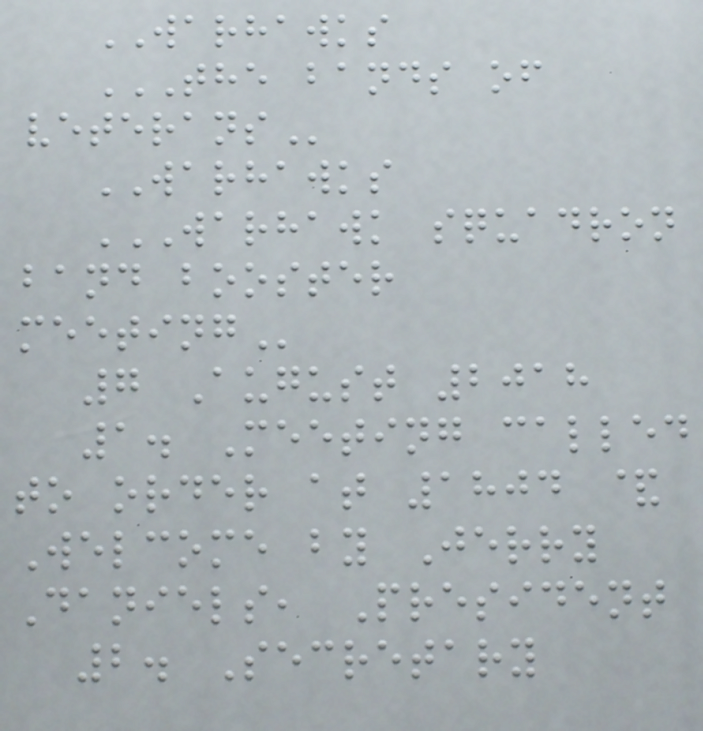WARHAWKS
THE BANDS OF
VETERANS
WARHAWKS
WARHAWK SQUADRON
BAND BOOSTER
MEETING
7 August 2018
1. Meeting called
to order at 1804 &
Welcome by Jerry
Daniels, President
2. Secretary
